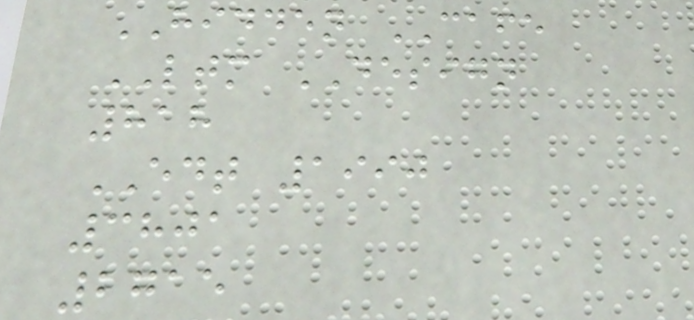HIDDEN CAFE
LTM DESIGN
818
EDT 1990
3801
2715
